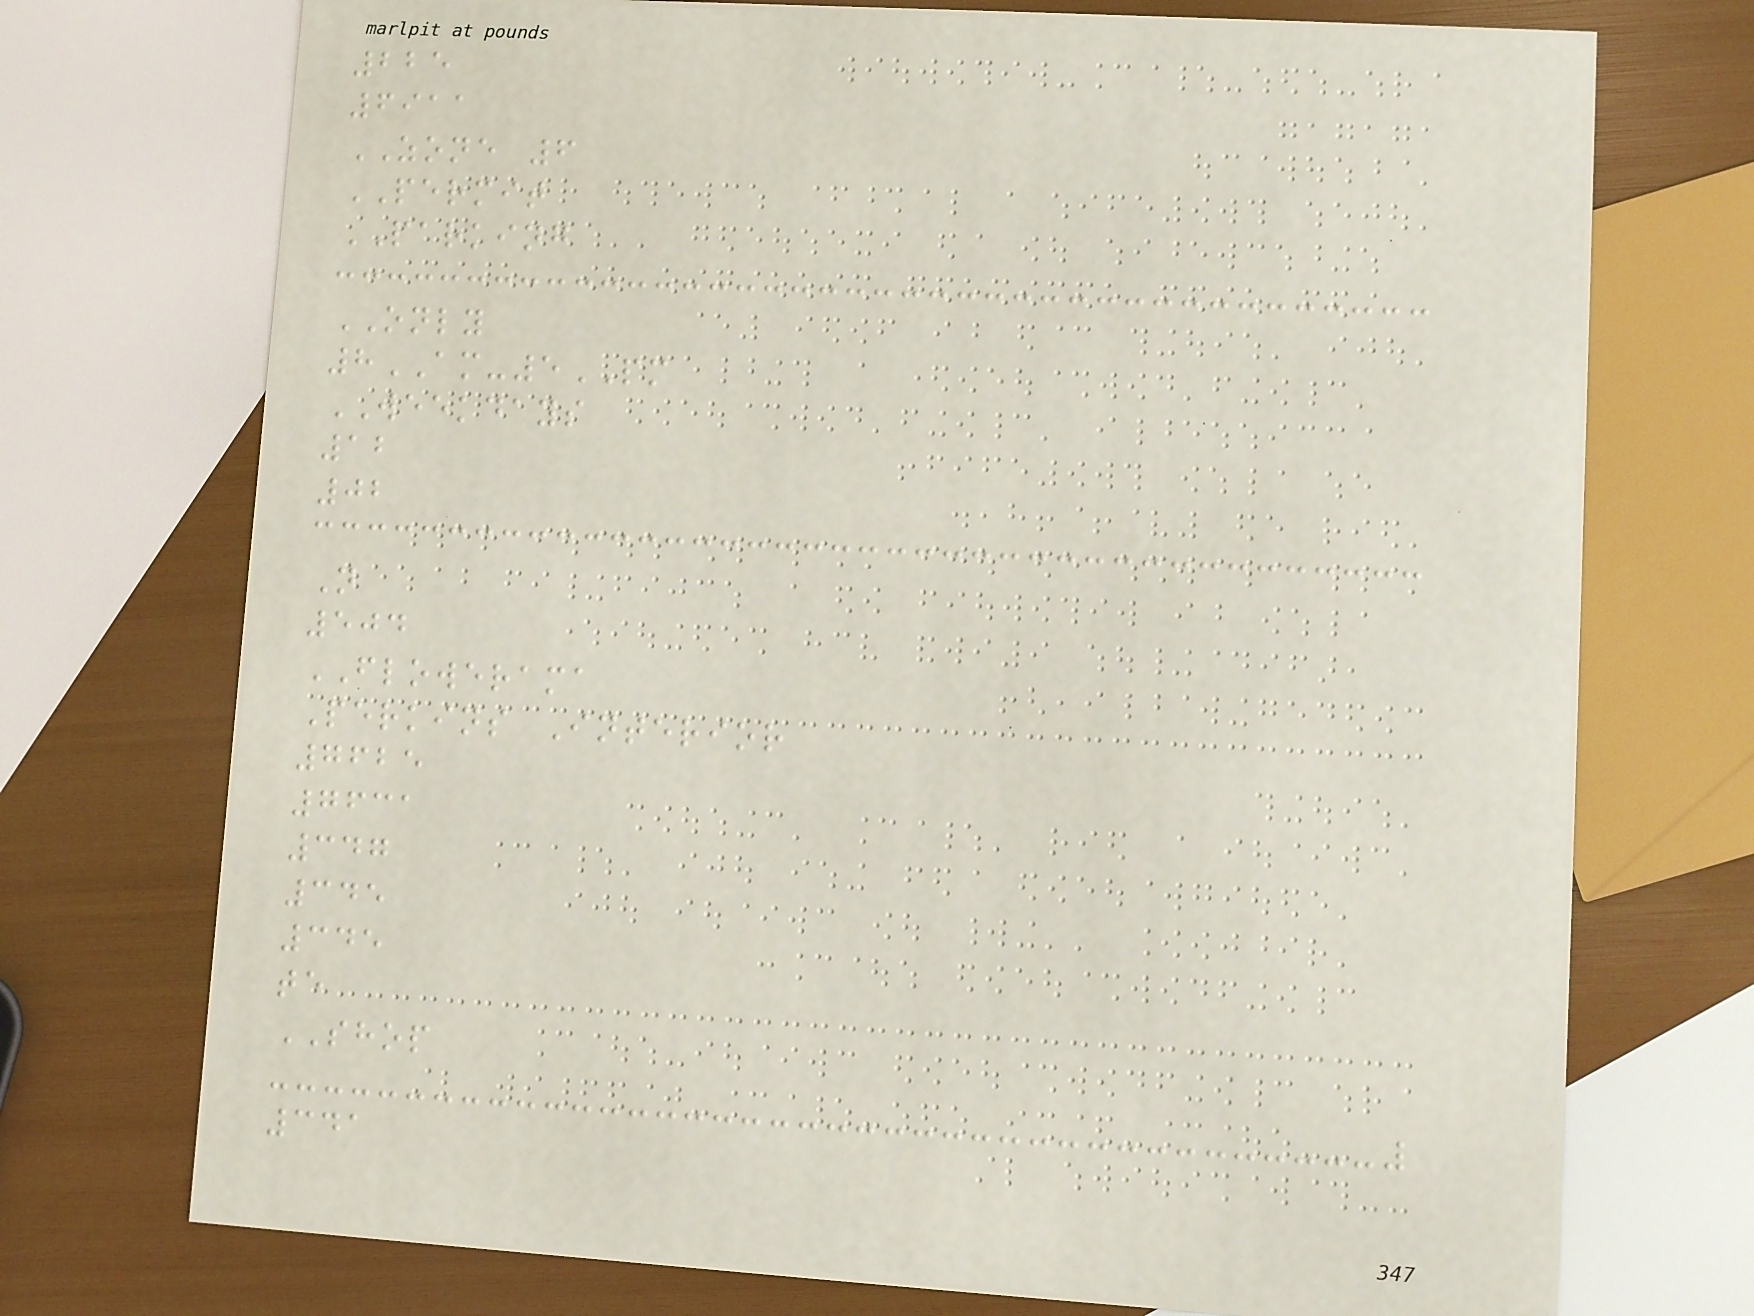225
6911
ZONE 6
PERMIT
PARKING
ONLY
8AM-5PM
WEEKDAYS
12
02
N
504
FLOWERAMA
Perkins Interior
7625
7631
347
345
345
te
SHOP
341
